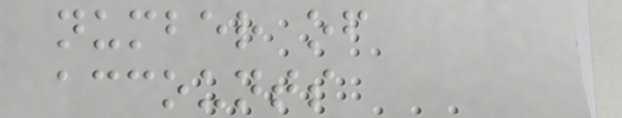number of
accounts
